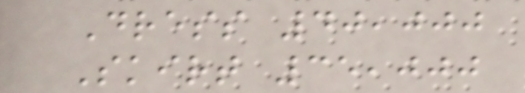Dress 40,000
Skirt 35,000
